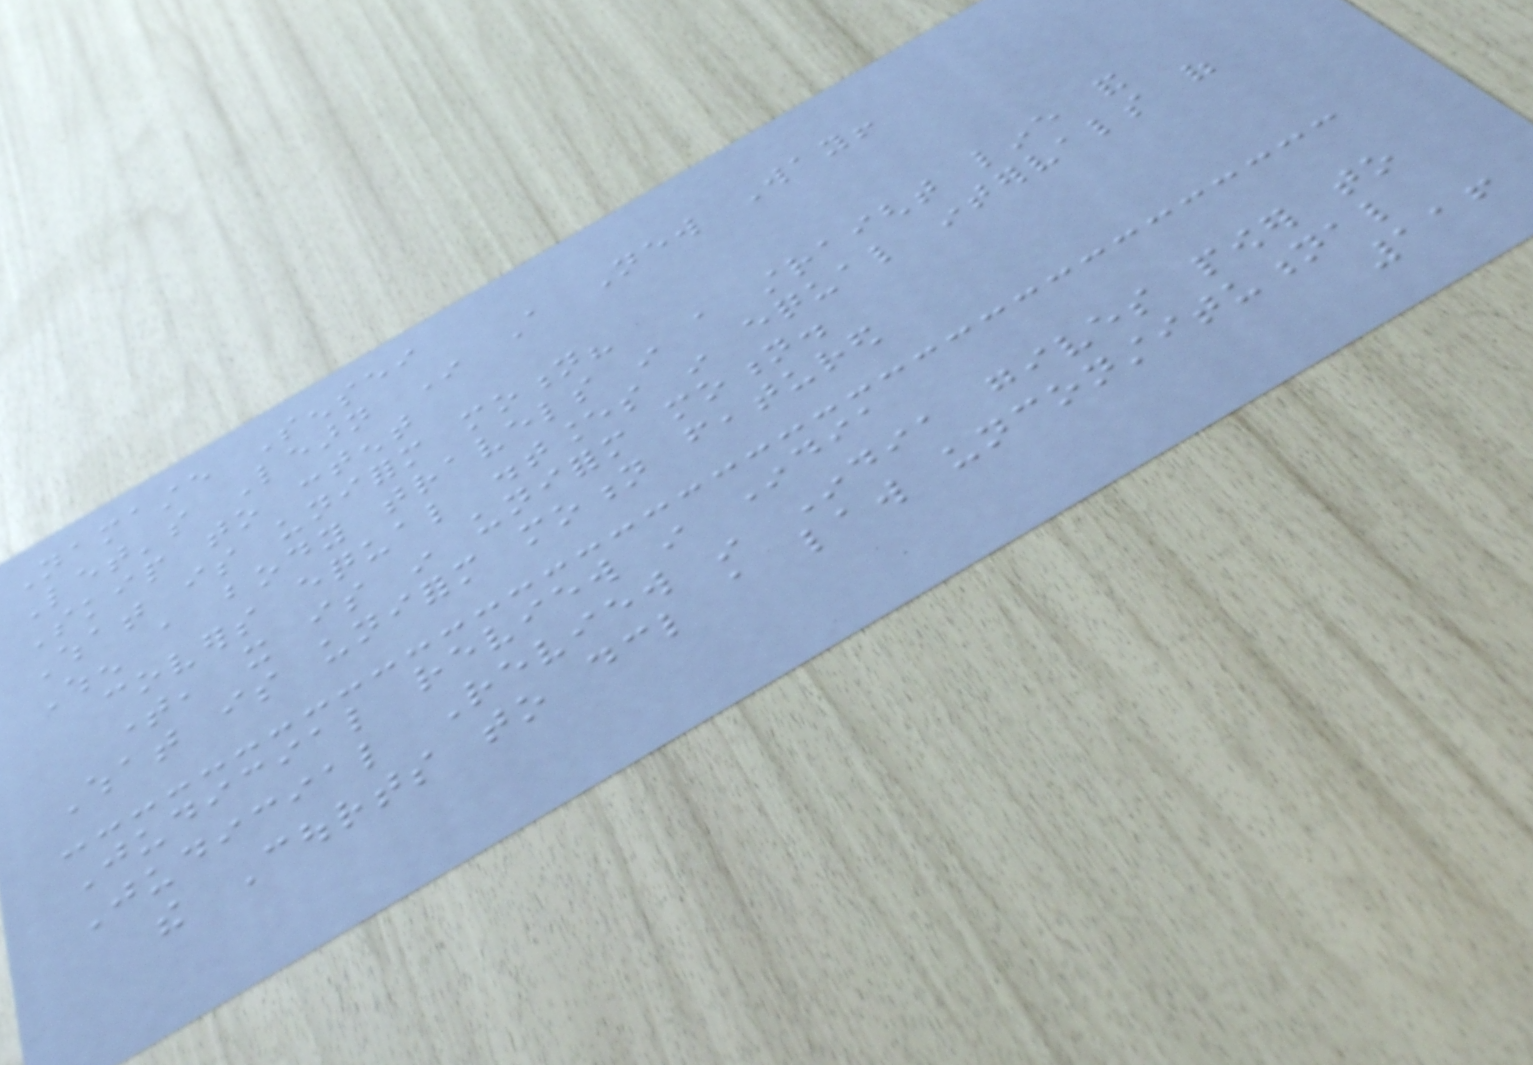Namaste Sensei
Let's Learn In A New Way!
Skip to content
What is uniform motion?
When a body travels in a straight line and
covers equal distances in equal intervals of
time, it is in uniform motion.
What is uniform motion featured
Judicial review in India
Judicial Review in India gives power to
the Courts to declare a law unconstitutional
116
